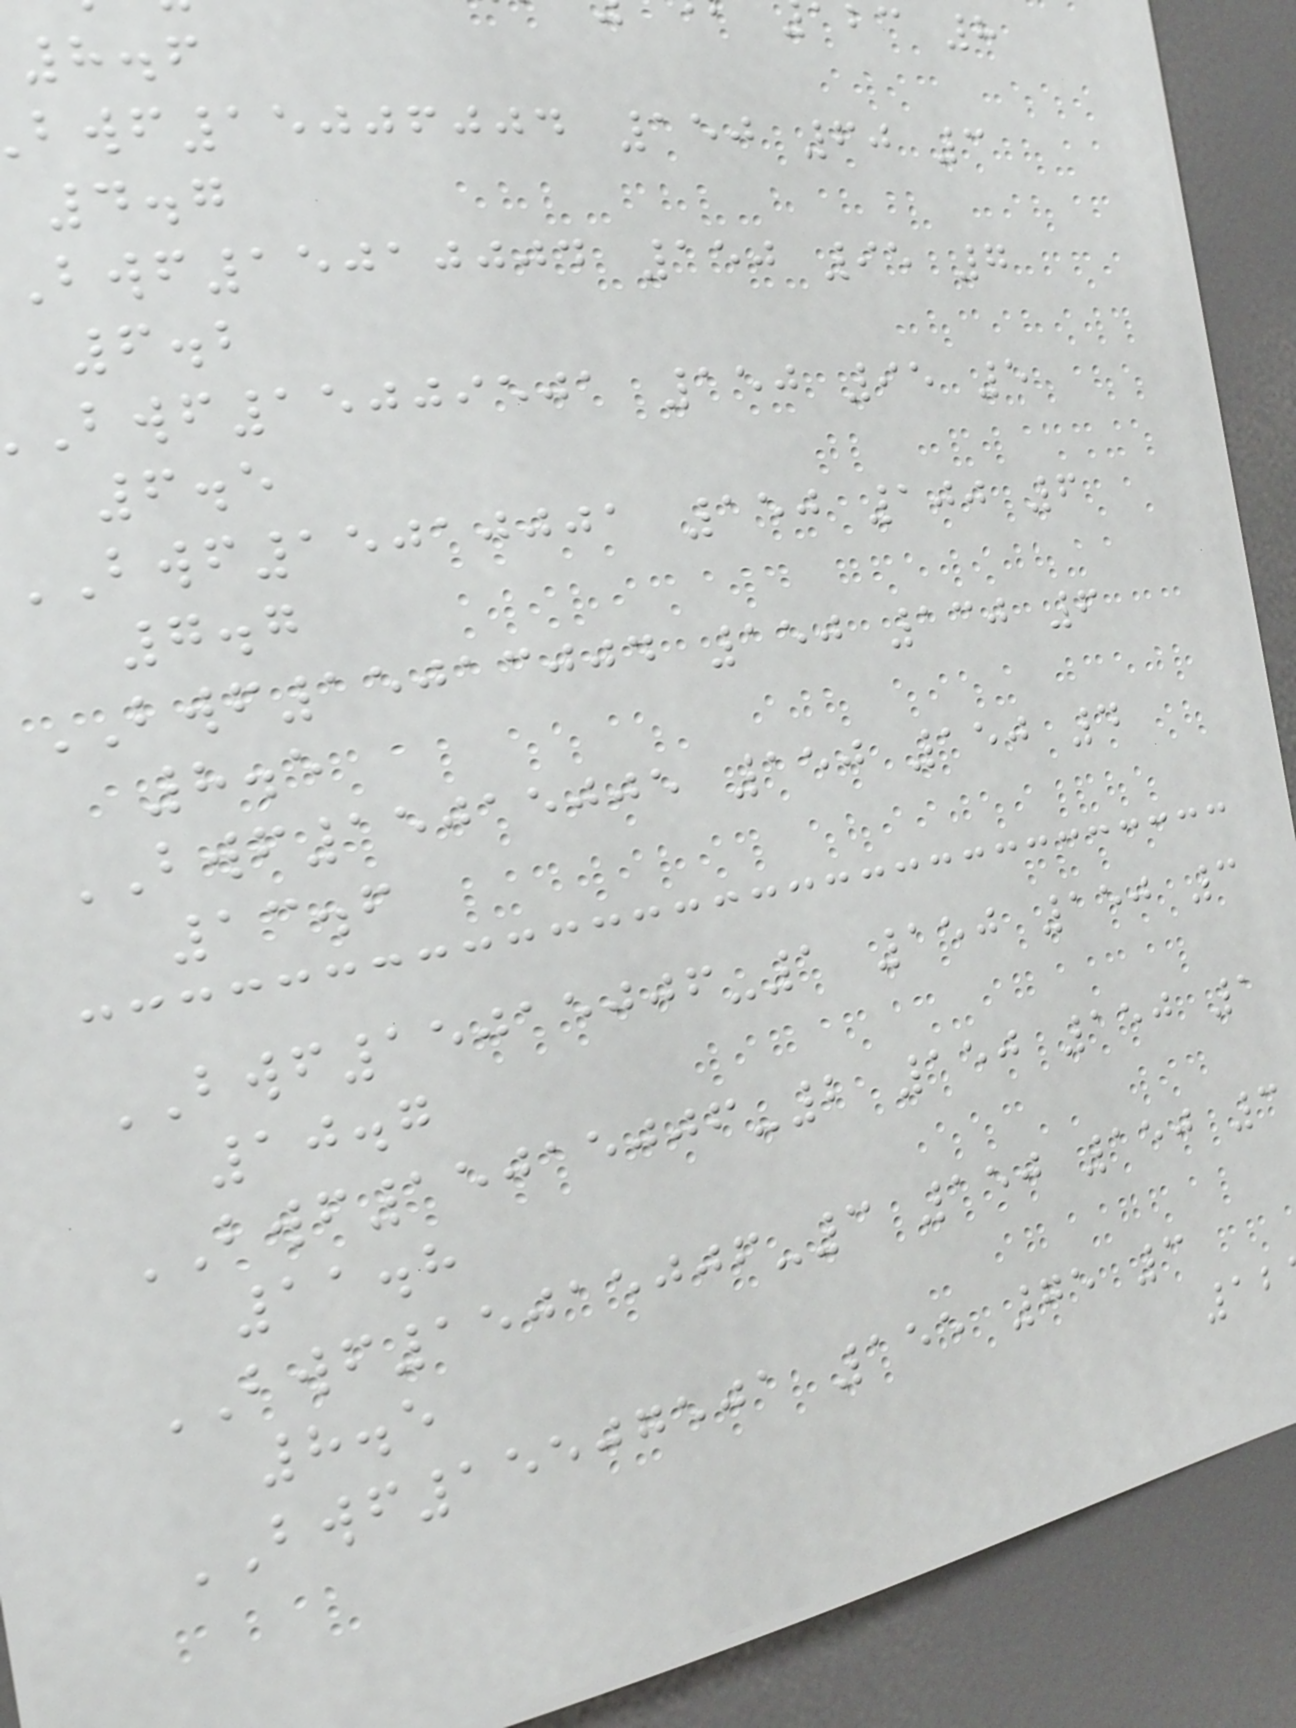8.6
bwf15006004 150 60 3
4.7
bwf15010004 150 95 7
6.2
bwf15009501 150 95 5
6.5
BWF15010001 150 100 6
7.7
BWF15013004 150 130 6
8.5
BWF15015005 150 150 4
13.6
BWF15015006-1 150 150 3
10.7
BWF15015006-2 150 150 1
11.8
BWF15015006-3 150 150 3
8.5
BWF15507501 155 75 3
